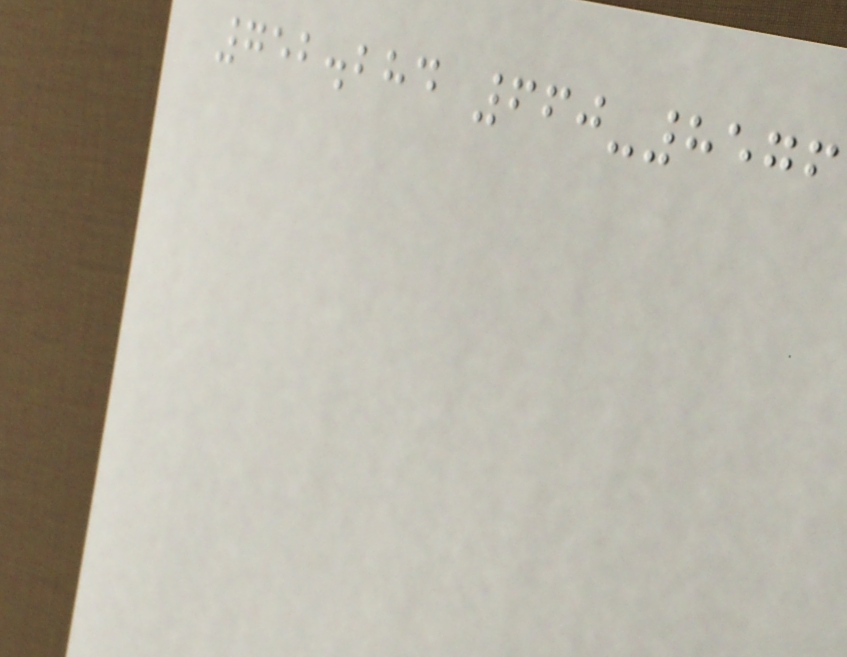752.284 660-8576
